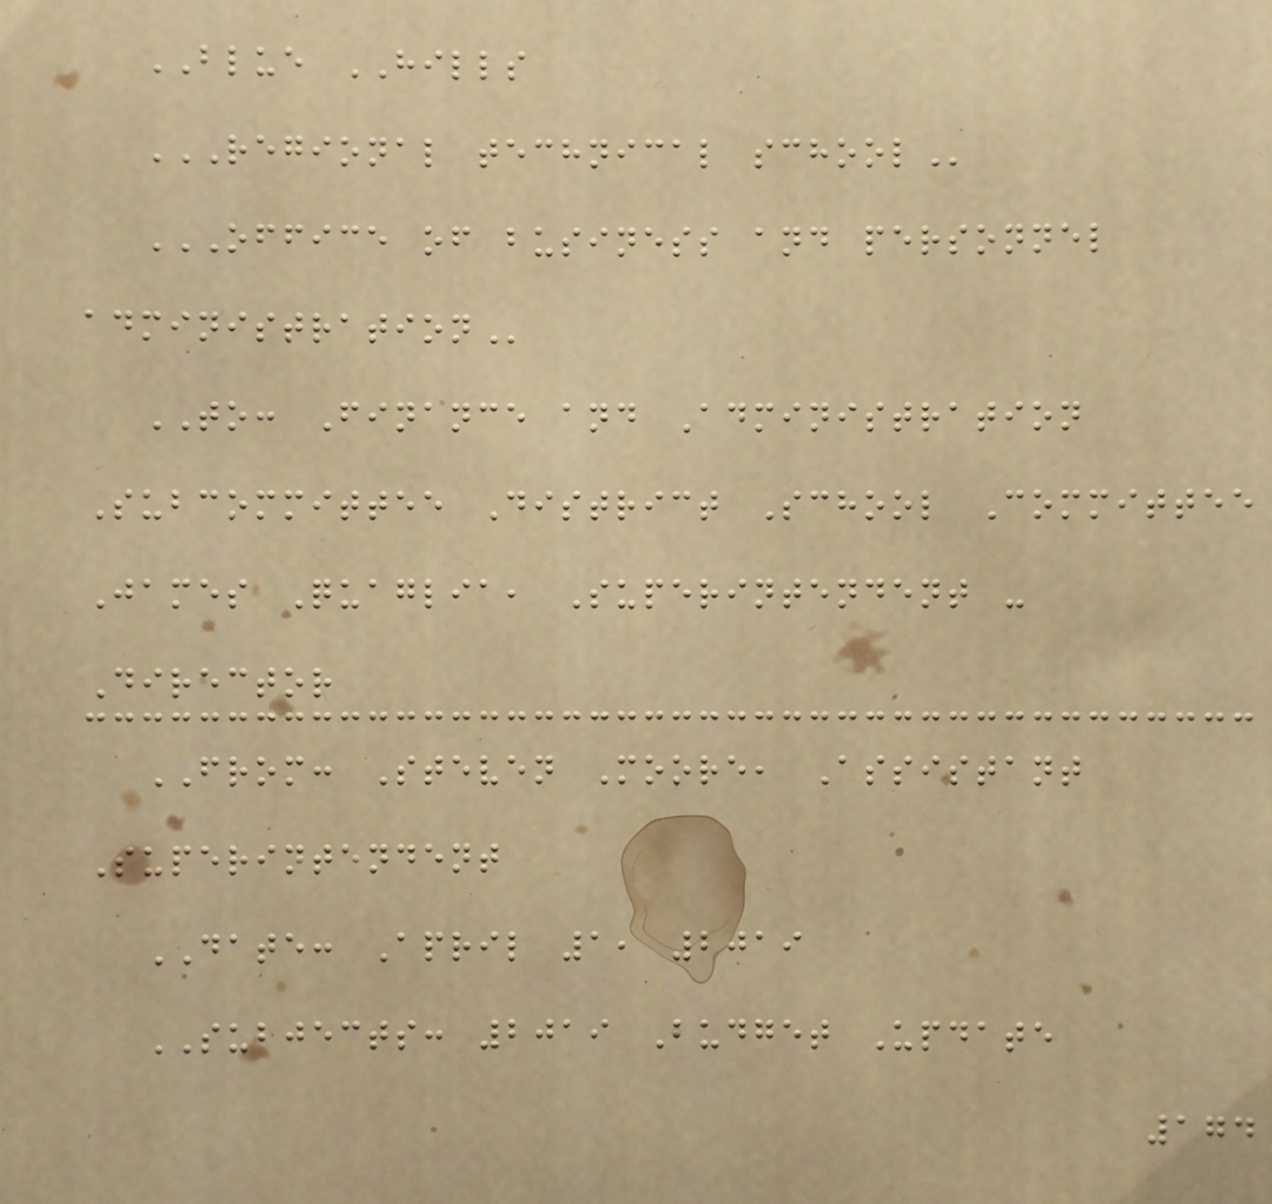BLUE HILLS
REGIONAL TECHNICAL SCHOOL
OFFICE OF BUSINESS AND PERSONNEL
ADMINISTRATION
TO: Finance and Administration
Subcommittee District School Committee
James Quaglia, Superintendent -
Director
FROM: Steven Moore, Assistant
Superintendent
DATE: April 1, 2019
SUBJECTS: 2019 Budget Update
174
